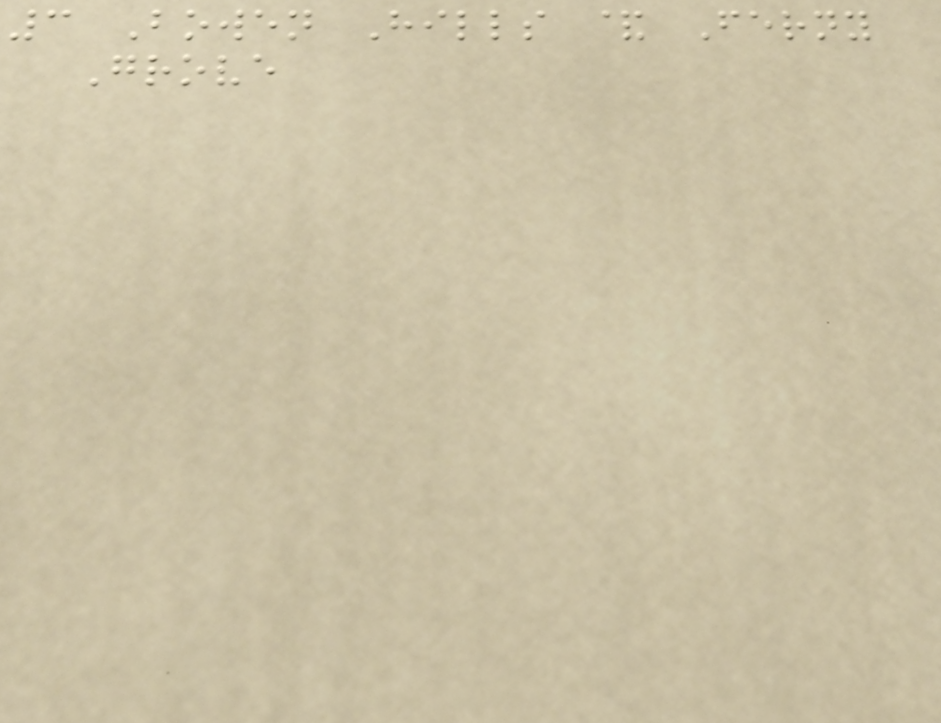3 Bowen Hills & Ferny
Grove
